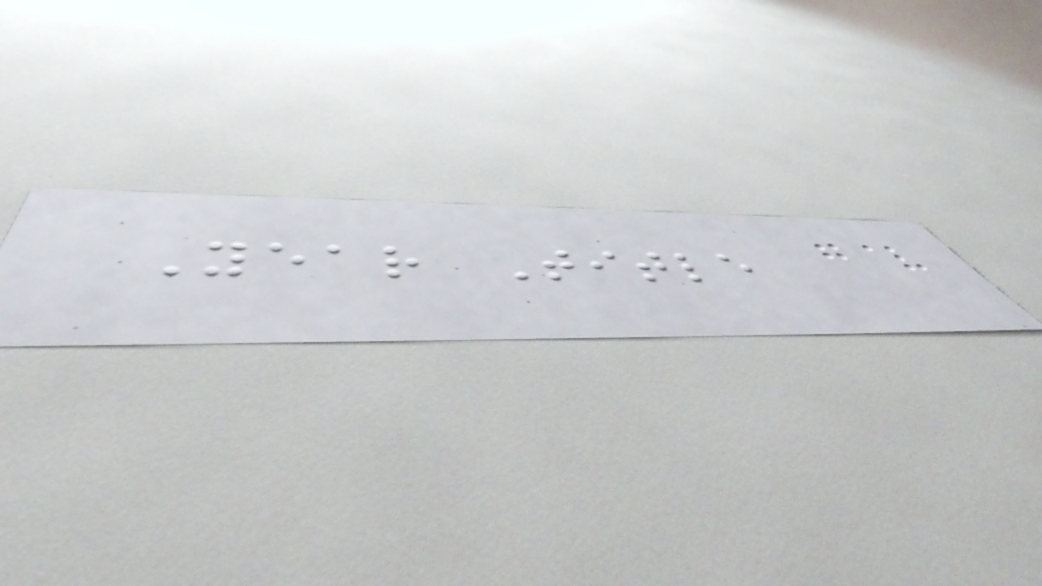Year Title
